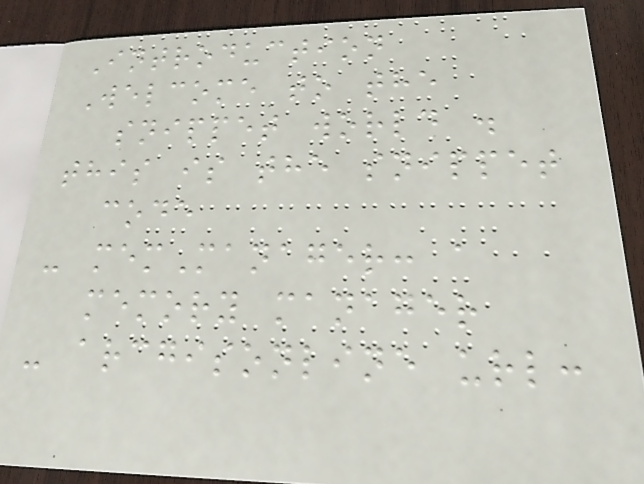Introduction
Welcome to the
snippet world .
this is the snippet
code
- memManager: a
memory manager
- arcgisonline url:
